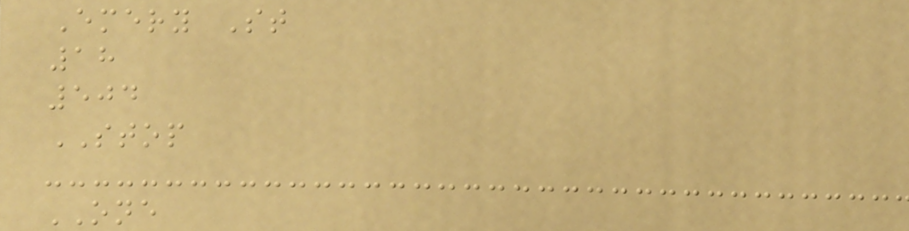Emery St
18
504
STOP
ONE
